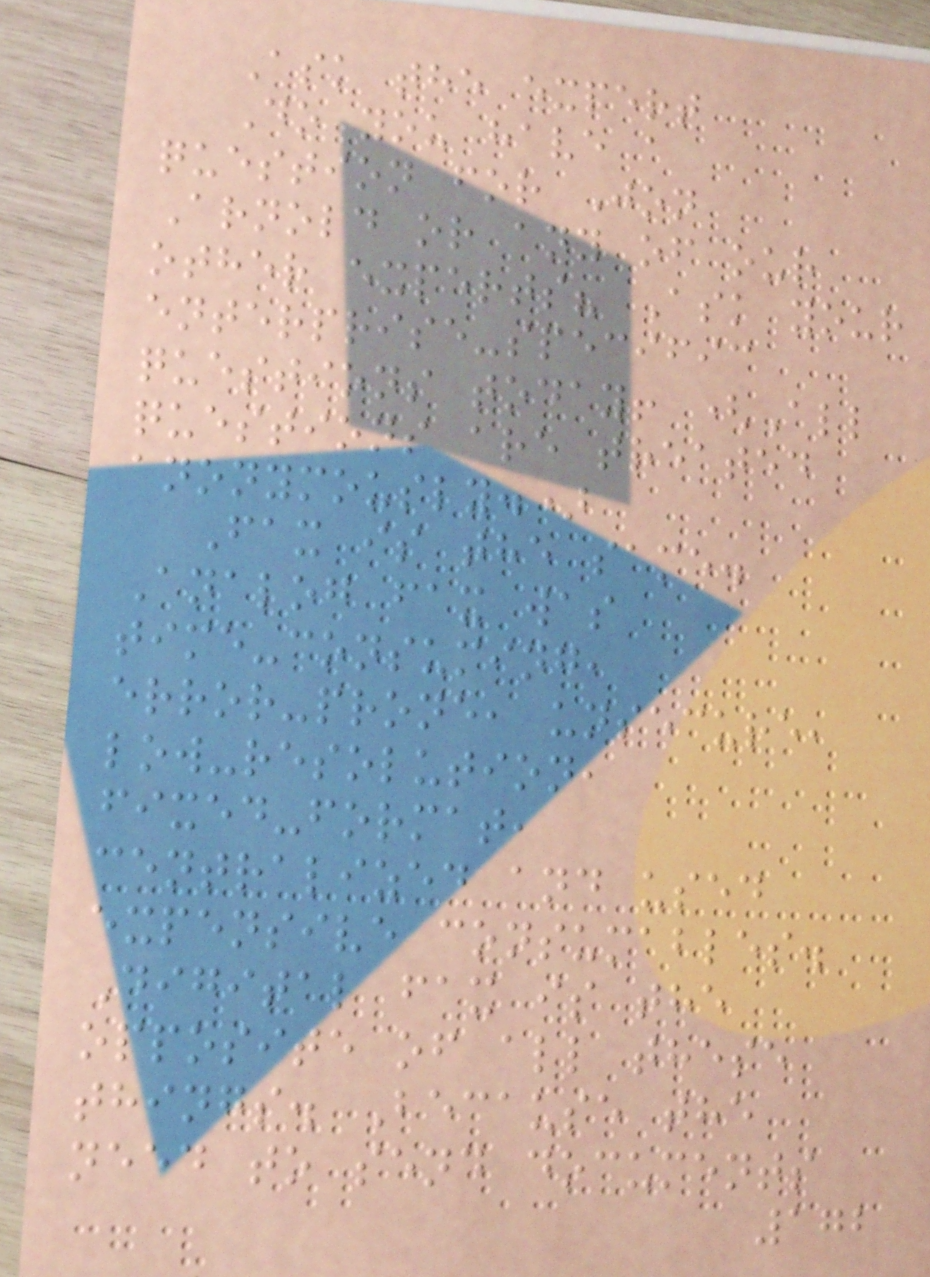Ask the expert
Do you have a
question for Jon
Arnold or any of our
other experts? Ask your
enterprise-specific
questions today! (All
questions are treated
anonymously.)
Fax is the same.
Analog fax was
time-consuming,
error-prone, unsecure,
low-resolution,
fixed-format,
centralized and used
expensive consumables.
Digital fax is the
opposite of all these
things. Because the
need to send documents
172
